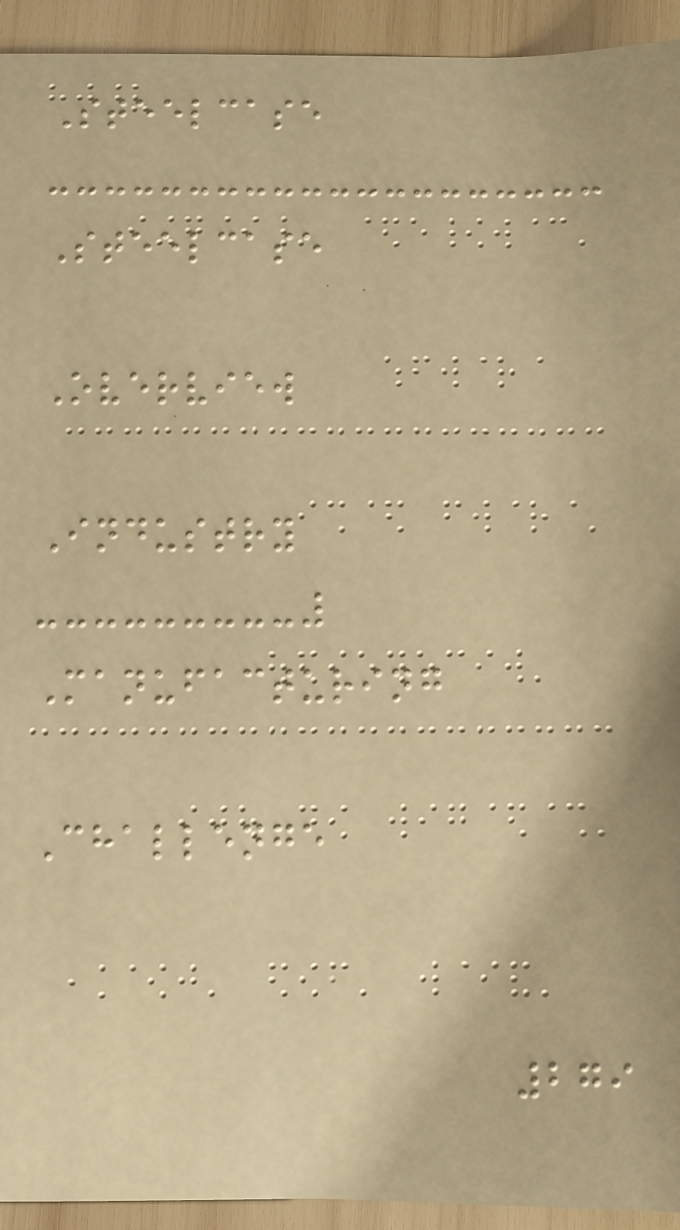Steelcase
Steelcase
Overview
Industry
Manufacturing
Challenge
279
